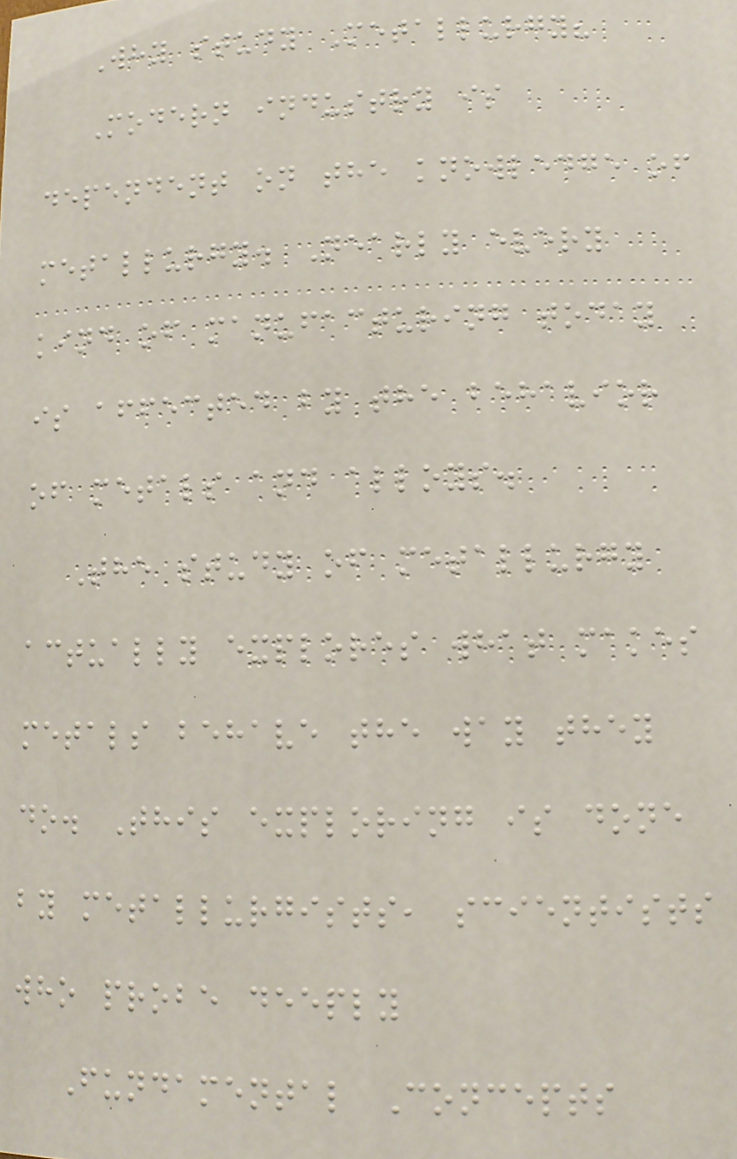Why study Metallurgy?
Modern industry is
dependent on the knowledge of
metallurgy. Nearly every
kind of manufacturing today
is affected by the behavior
of metals and alloys.
The study of metallurgy
actually explores what makes
metals behave the way they
do. This exploring is done
by metallurgists, scientists
who probe deeply
Fundamental Concepts
